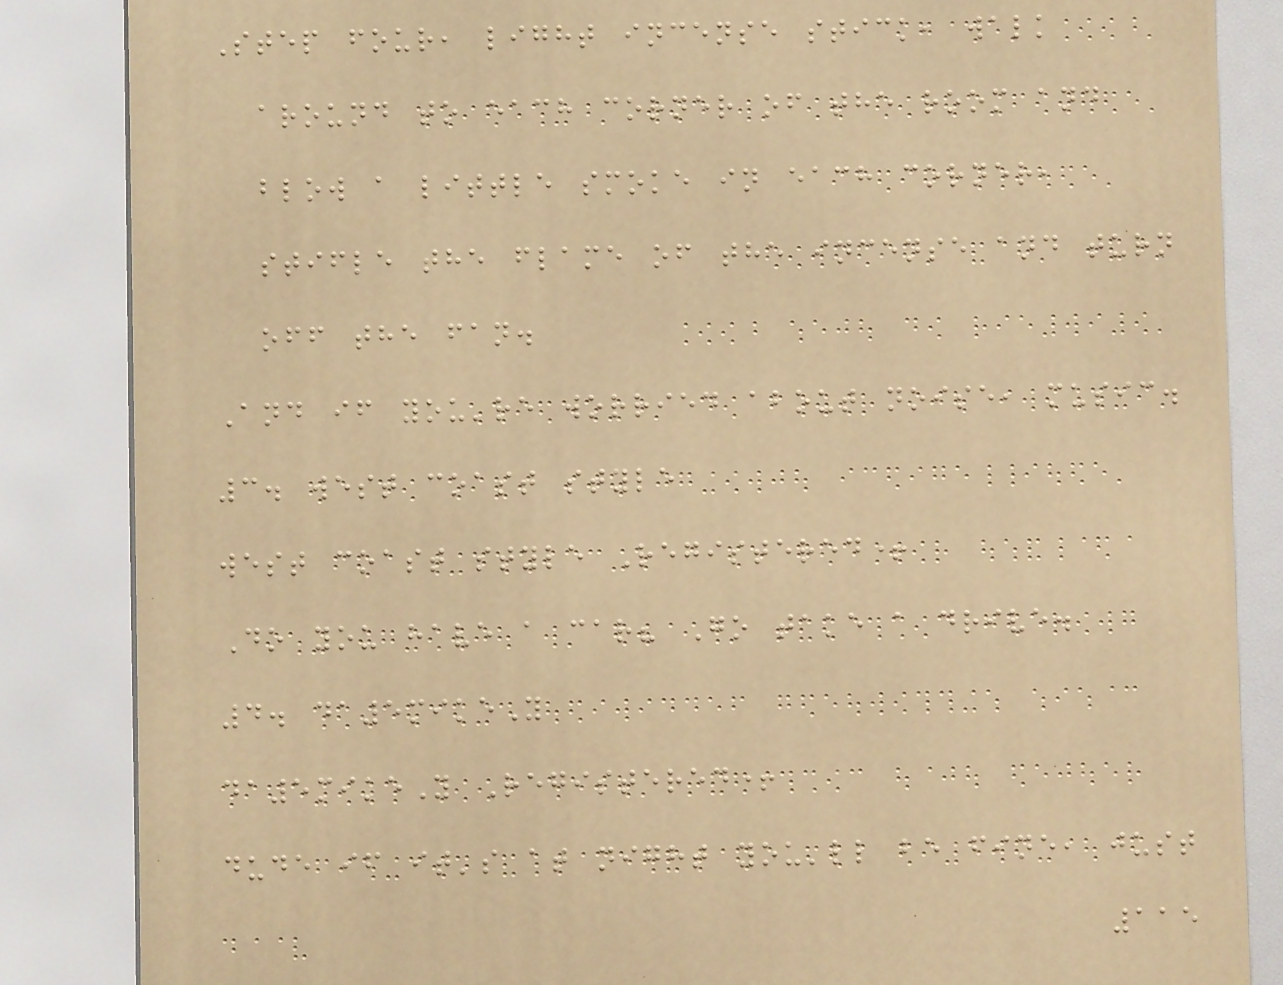Step four, light incense stick, walk
around to each corner of the room and
blow a little smoke in each corner,
stifle the flame of the incense and turn
off the fan.
And if you're worried about noise, music.
3. west coast style
west coast style Registered+
Do you have a car? Go take a drive.
4. da5mikeY
da5mikeY Registered+
dude if it's at night you'll be fine, just
115
